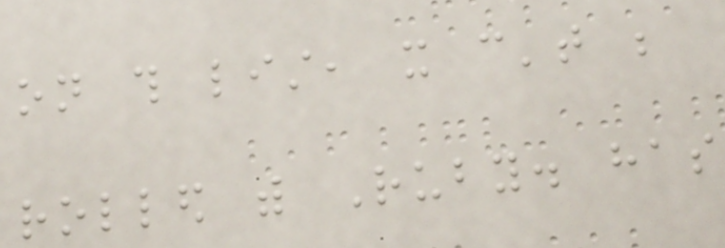on this list, it can't be
rolled with Ruby. has
